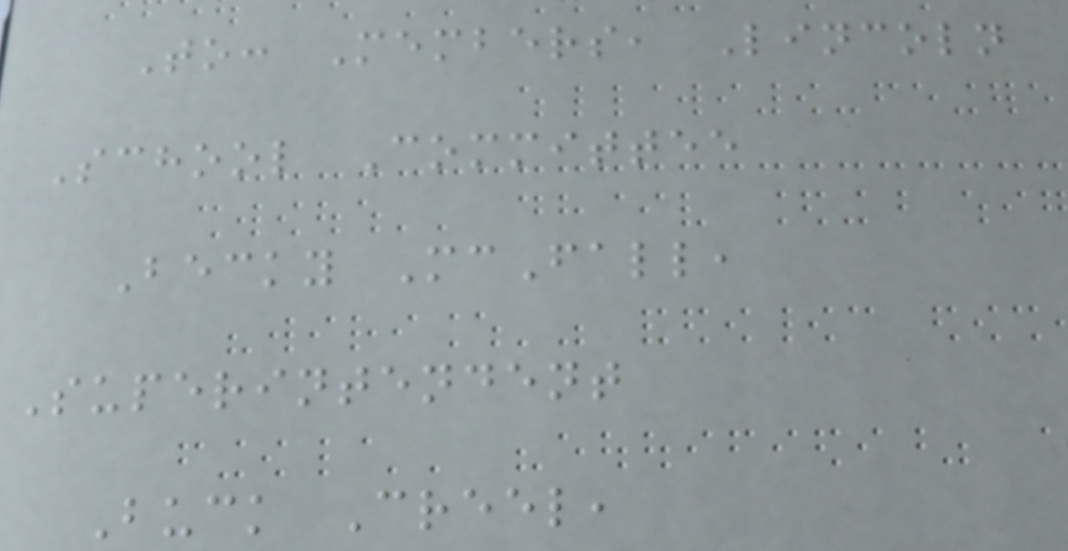To: Members, Lincoln
School Committee
Becky McFall,
Superintendent
Buck Creel,
